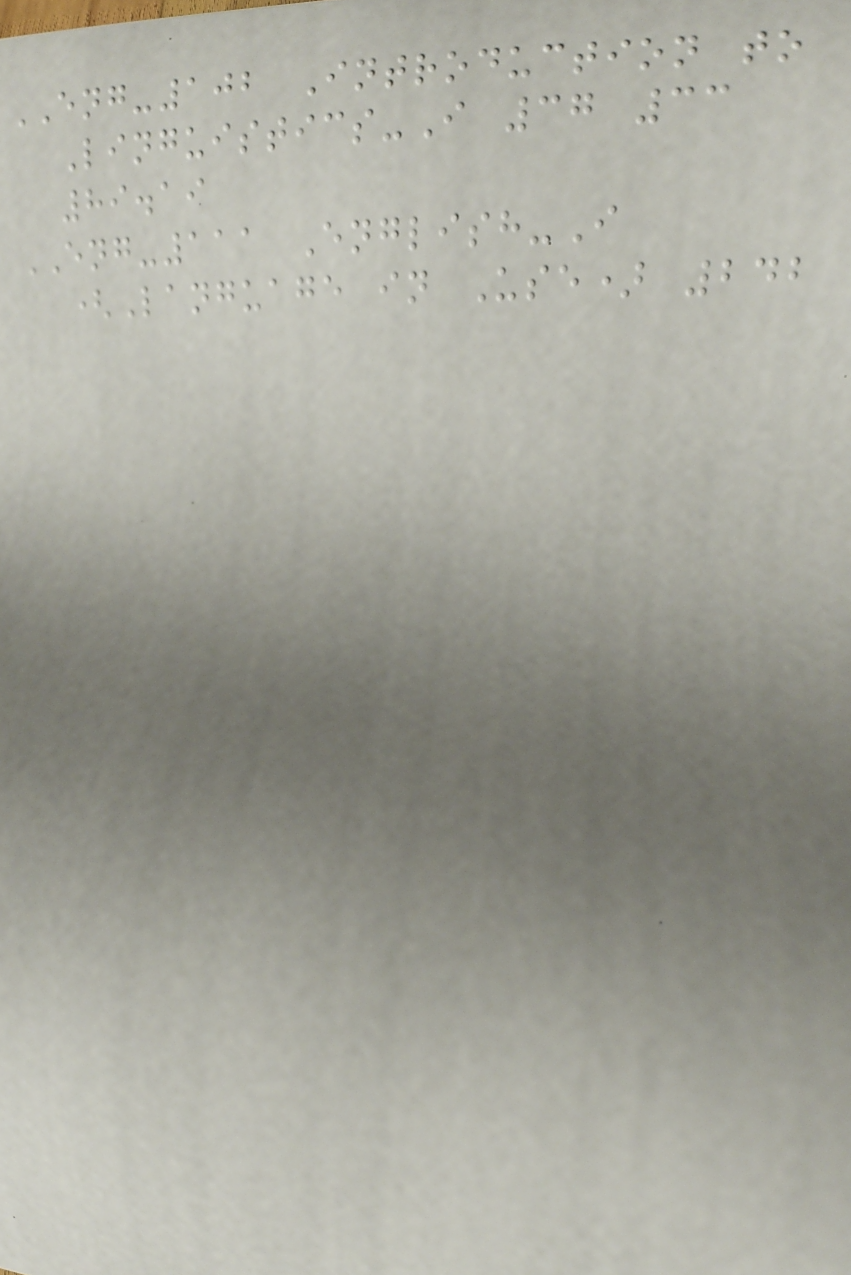ENG-102 Introduction to
Linguistics-I 37 33
89.19
ENG-111 English-I
(Language in Use) 242
